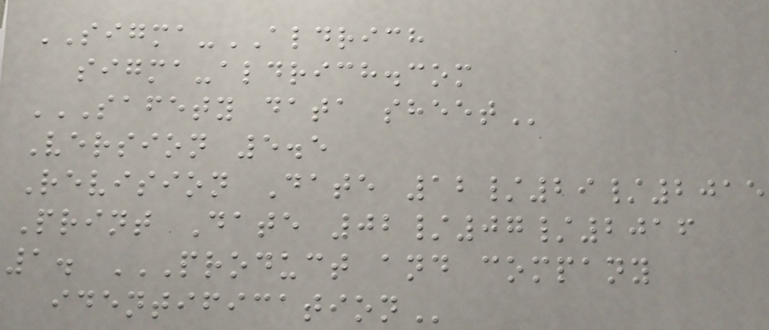SIGMA-ALDRICH
sigma-aldrich.com
SAFETY DATA SHEET
Version 5.5
Revision Date 12/29/2015
Print Date 02/07/2016
1. PRODUCT AND COMPANY
IDENTIFICATION
